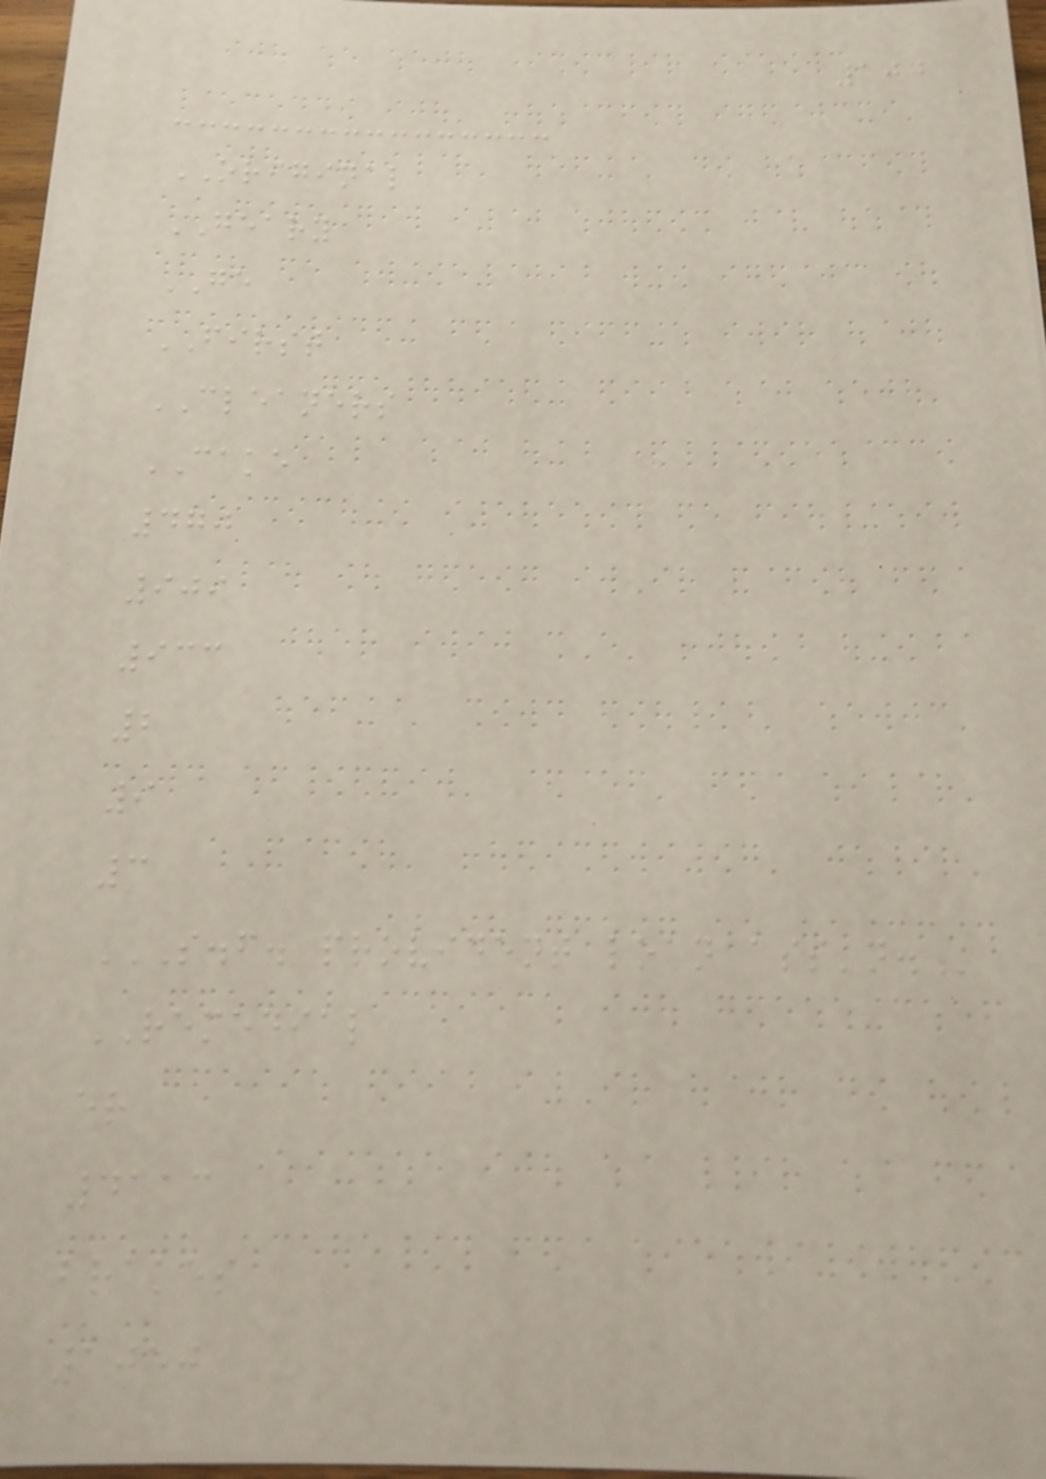104
ORIGINAL
GEARY
GE
FIRST
CLEANERS
CAKE
470
909
933
2
9
3
S.F. PROVIDENT LOAN ASS'N.
REMEDIAL
er
4113
brakes
1050
